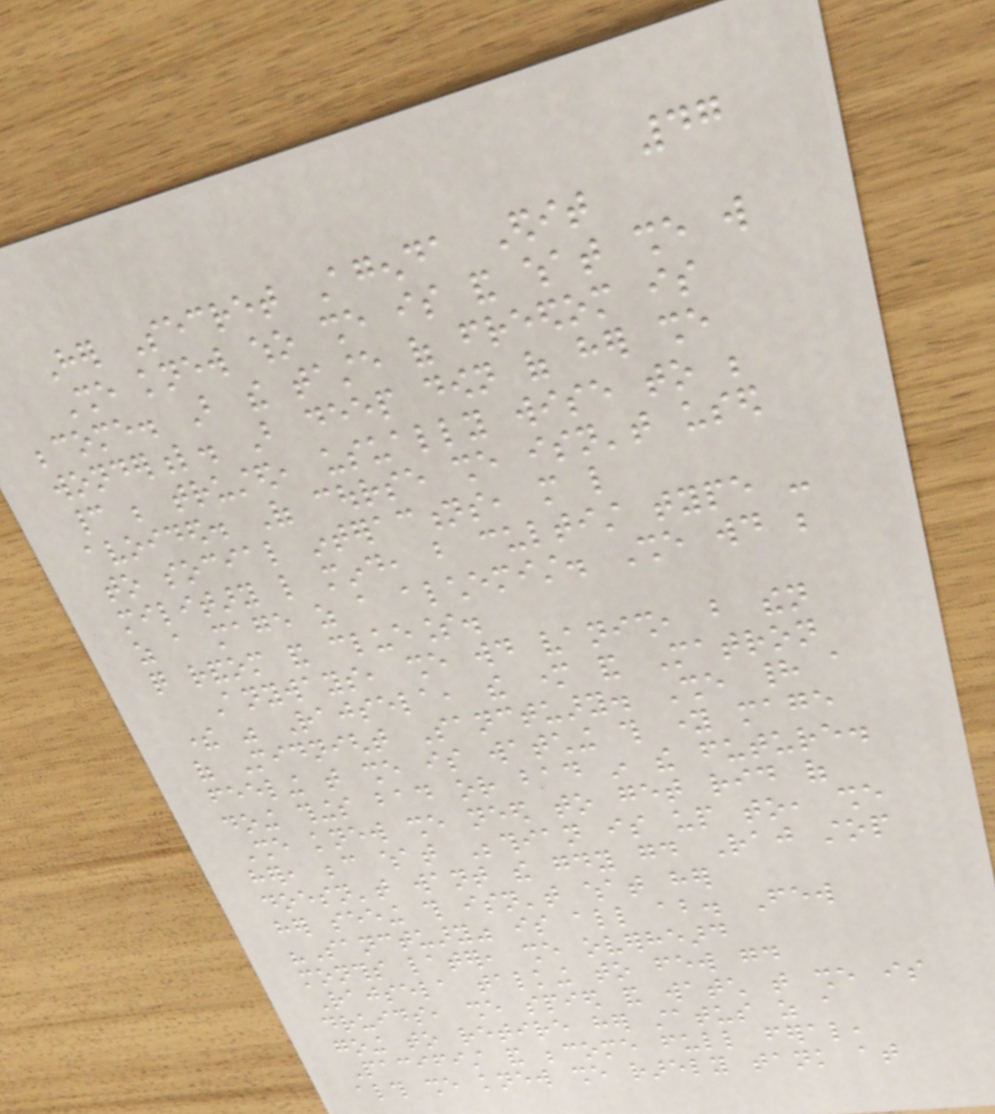47
Her Secret Agenda Edit
She knew who she is and what she will
become. But the taste of freedom is
wonderful. But deep down of her she
cannot be trusted, usually wise to be
avoided. Of course she isn't used
to social interactions, more like
military like mind, but cultist type -
as a mage as a alchemist. She would be
quite random and clueless.
Anyways, she would vanish, but then
there was Rajsela, the mother and Matron
of Midnight Sanctuary. She had a
feeling that she is watching this young mage
doing things bad or bad in the future.
She knew she need to get rid of
her, because what Bethian is up to, she
doesn't want the goody good Raj stop
her seeing this isn't what her
"Sanctuary" is all about. Few
months later, she overheard
Rajsela talking to few good
druids, she spied and watch that she is
going to retire her status as a
Pacifist and become full feral,
although she knew she rarely tank at
